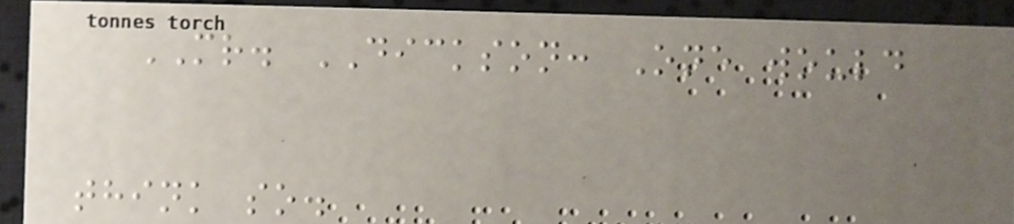MR. DICKSON: One would
think so.
